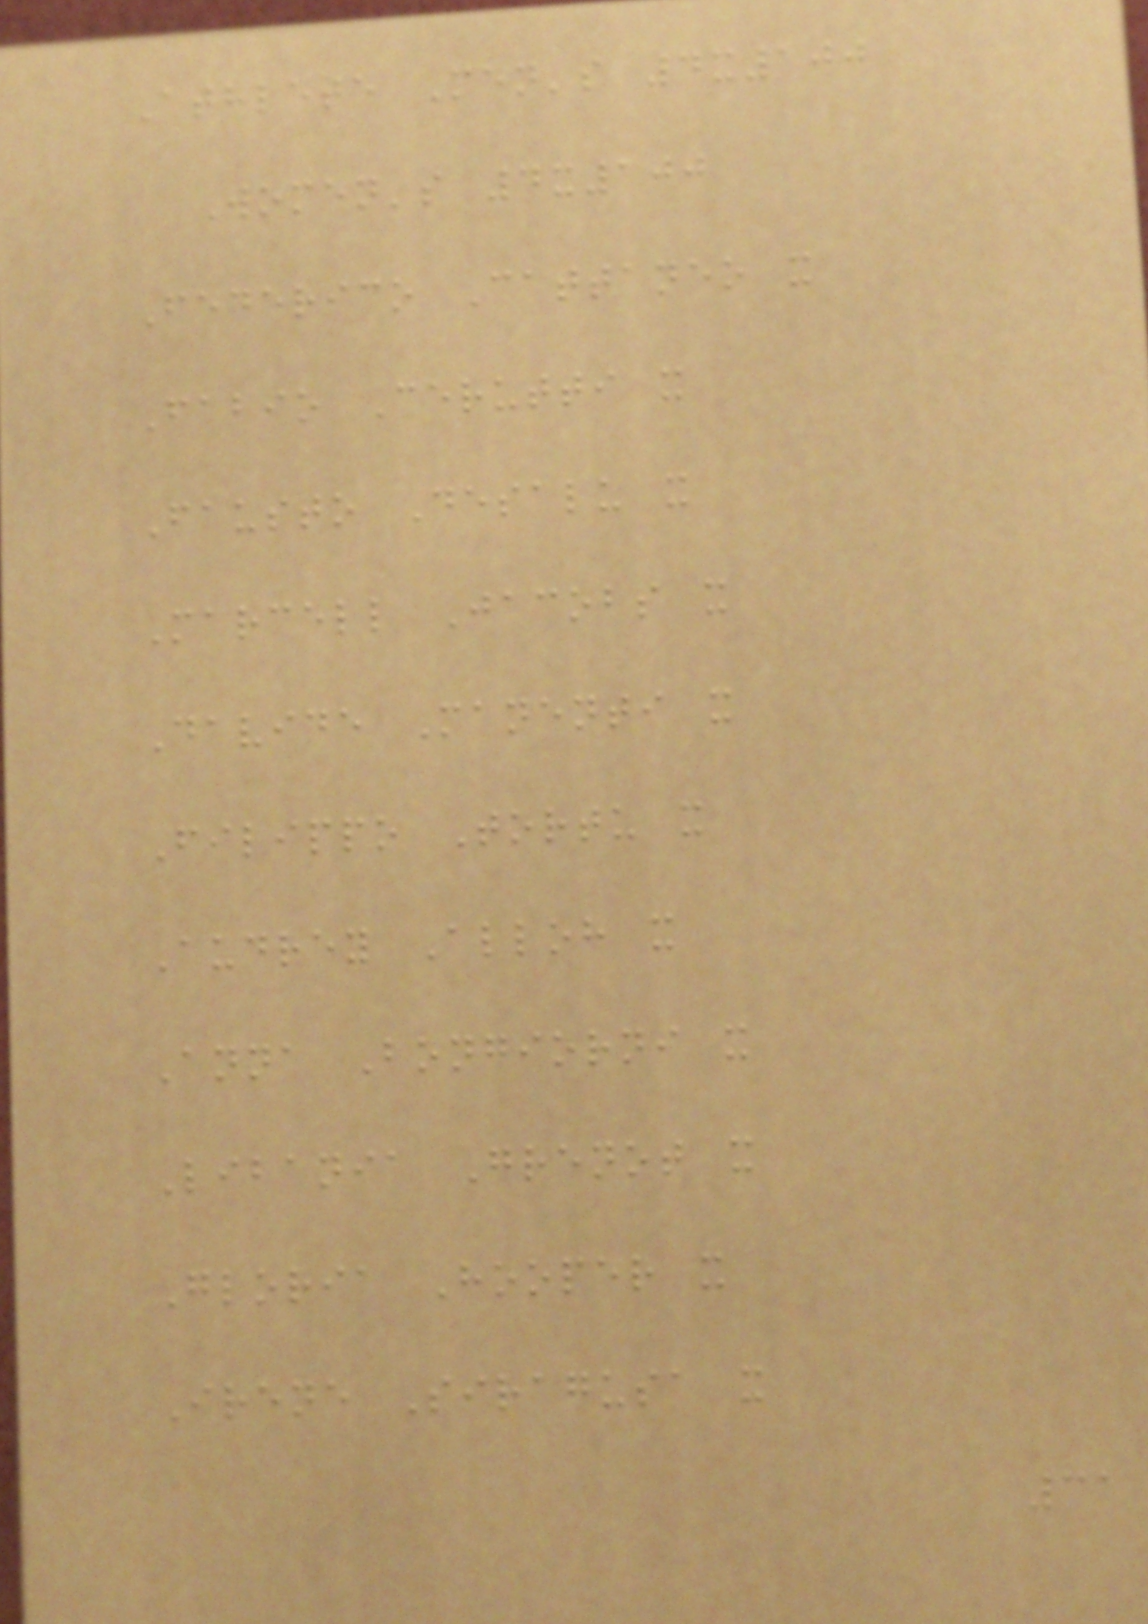Athlete Men's 4x100
Women's 4x100
Federico Cattaneo x
Fabio Cerutti x
Fausto Desalu x
Marcell Jacobs x
Davide Manenti x
Filippo Tortu x
Audrey Alloh x
Anna Bongiorni x
Libania Grenot x
Gloria Hooper x
Irene Siragusa x
31
